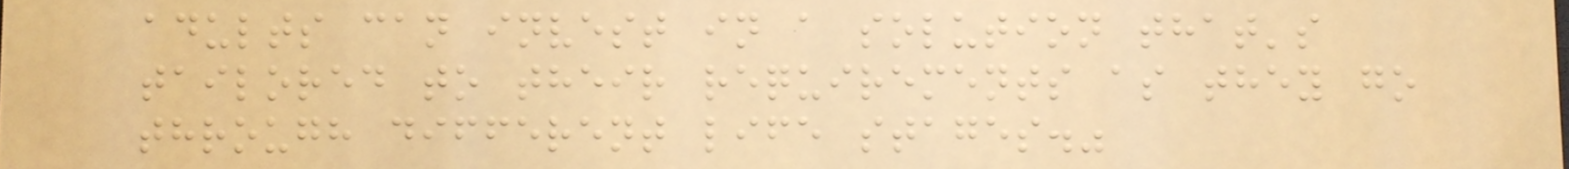adults can invest in a solution that's
tailored to their requirements as they go
through different life stages."
